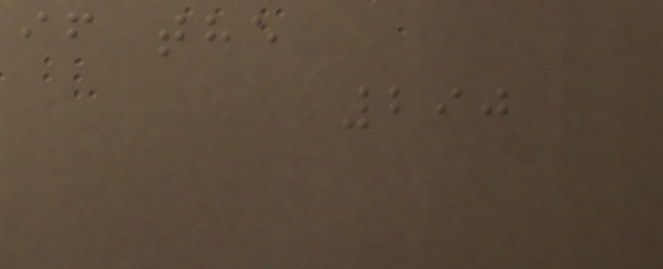if the
290
